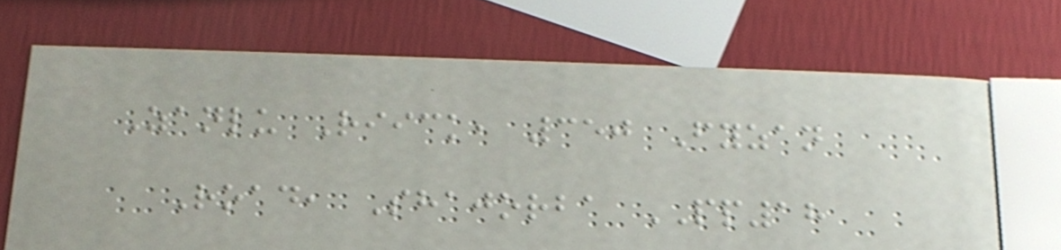Zanlu Riick, 350 Fyzan
Road, Shajorba PP18
